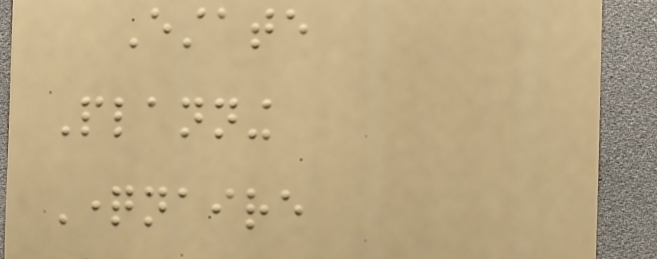Estate
Planning
Questionnaire
